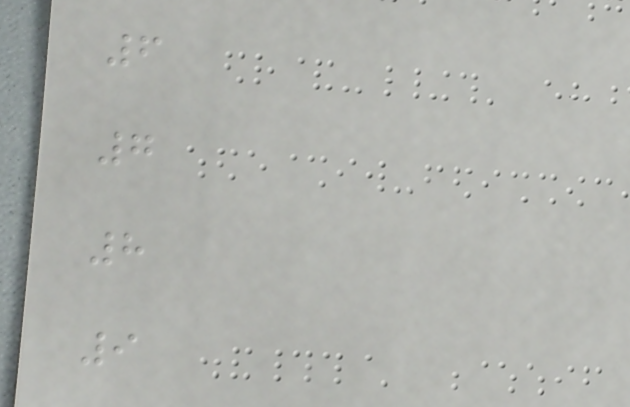6
7
8
9
